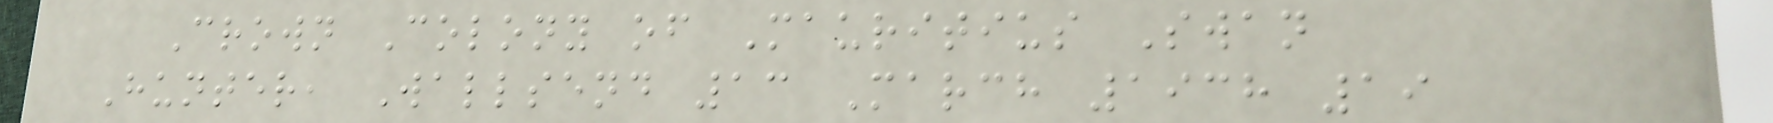Crown Colony of Mauritius Swan
Hunter, Wallsend 13 March 1938 19
